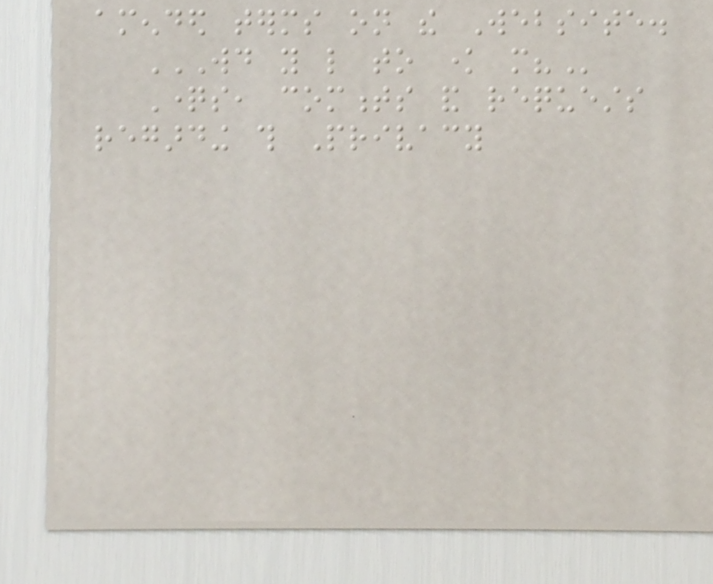amended terms on the Website.
WOULD YOU LIKE TO KNOW MORE?
Questions, comments and requests
regarding this Privacy
